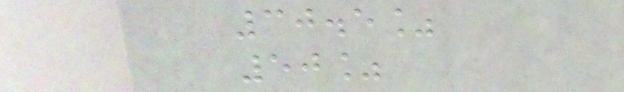30.5%
50%
